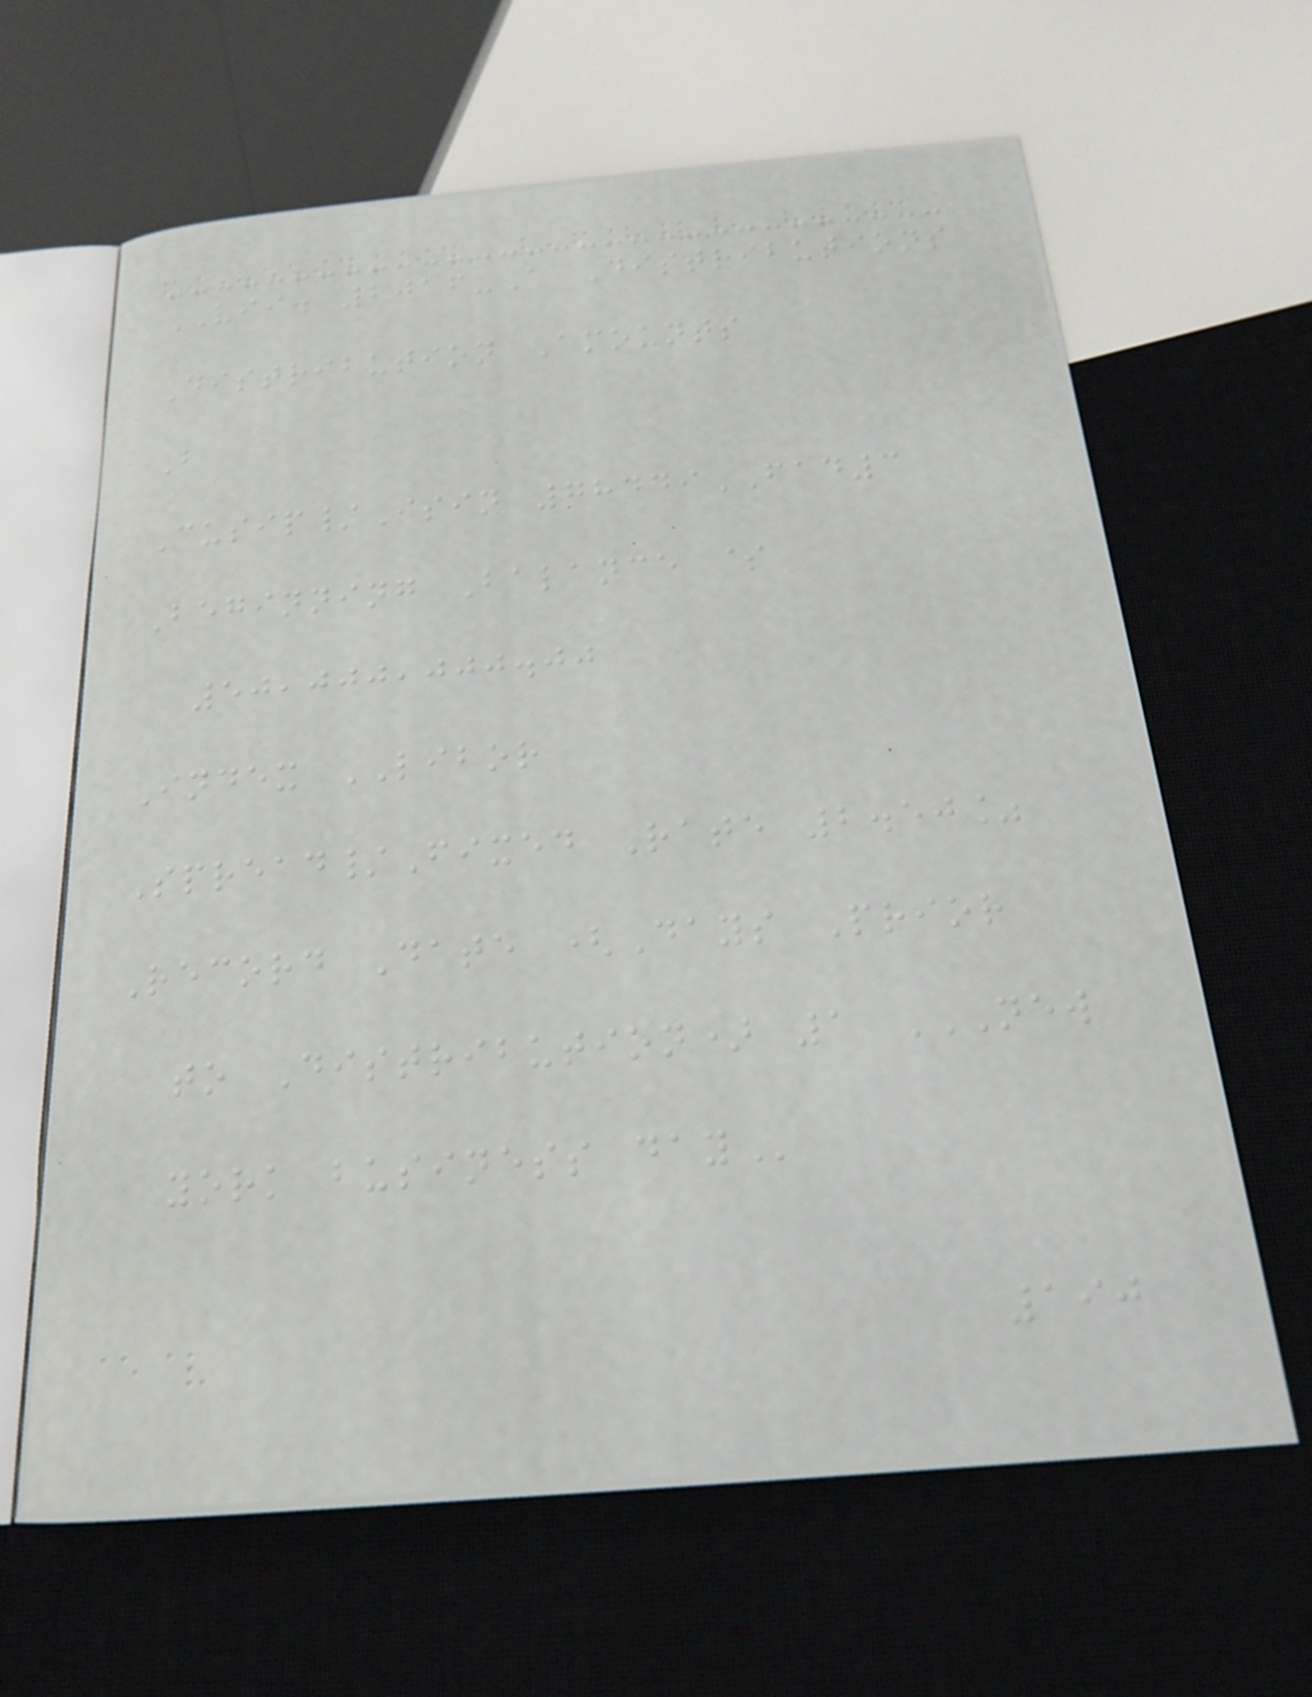VII. 2016-A Distributions
Distribution Amounts
B
Cusip/Isin 78449FAD3
Beginning Balance $
50,000,000.00
Index LIBOR
Spread/Fixed Rate 2.50%
Record Date (Days Prior
to Distribution) 1 NEW
YORK BUSINESS DAY
190
